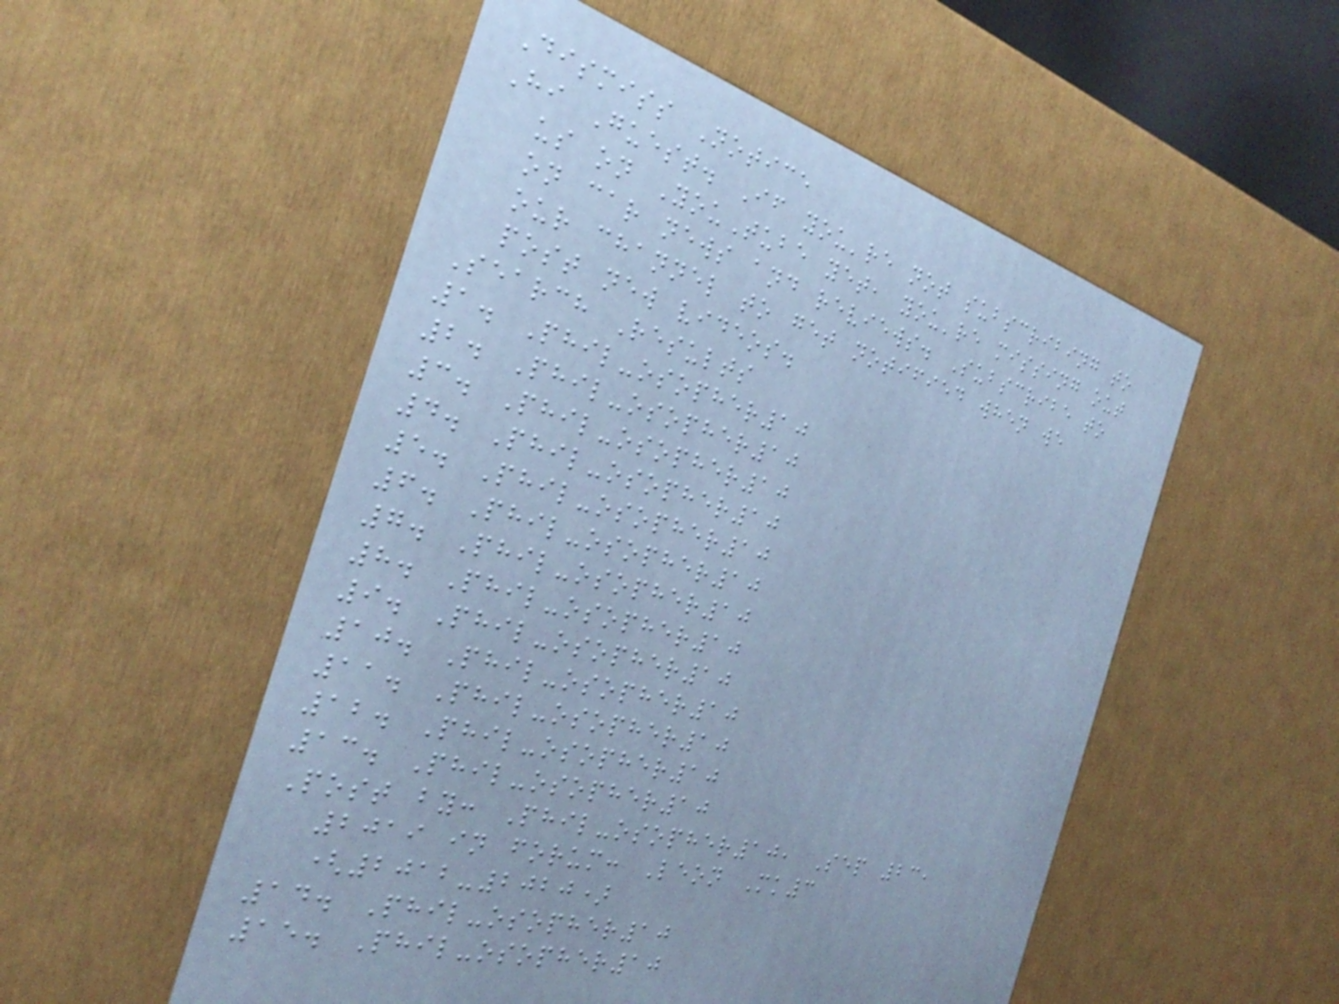Dismiss Notice
Hi Guest. If you're not subscribing to
us on YouTube yet, you're missing out
on car news and reviews. Subscribe to
our channel to get notified when we
post new videos.
Search Results
1. Phil-osopher10
2. Phil-osopher10
3. Phil-osopher10
4. Phil-osopher10
5. Phil-osopher10
6. Phil-osopher10
7. Phil-osopher10
8. Phil-osopher10
9. Phil-osopher10
10. Phil-osopher10
11. Phil-osopher10
12. Phil-osopher10
13. Phil-osopher10
Post by: Phil-osopher10, Sep 23,
2019 in forum: Leon Mk3
(2012-2020)
14. Phil-osopher10
15. Phil-osopher10
